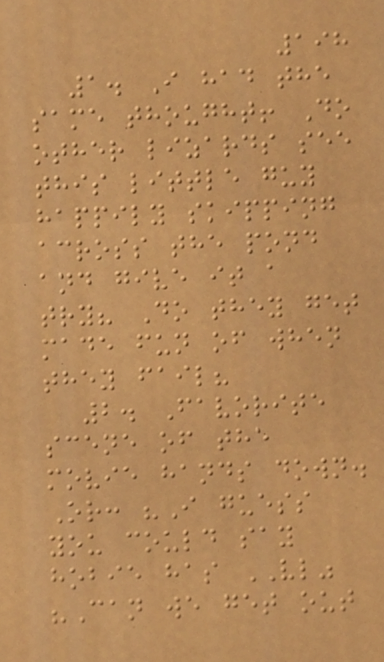198
1. I had the
same thought! Do
other lizards see
this little guy
happily skipping
across the pond
and give it a
try? Do they get
made fun of when
they fail?
2. Favorite
scene of the
movie hands down.
Or: "I guess
you could say
hobie has VL"
"Can we get out
